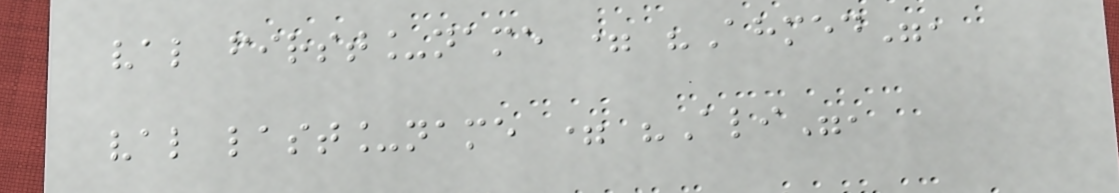val first_name = "Ahmed",
val last_name = "Ali",
